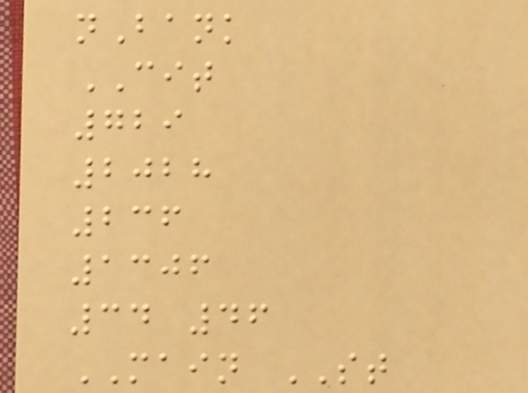nBank
CIT
729
2028
236
1306
34 46
MAIN ST
